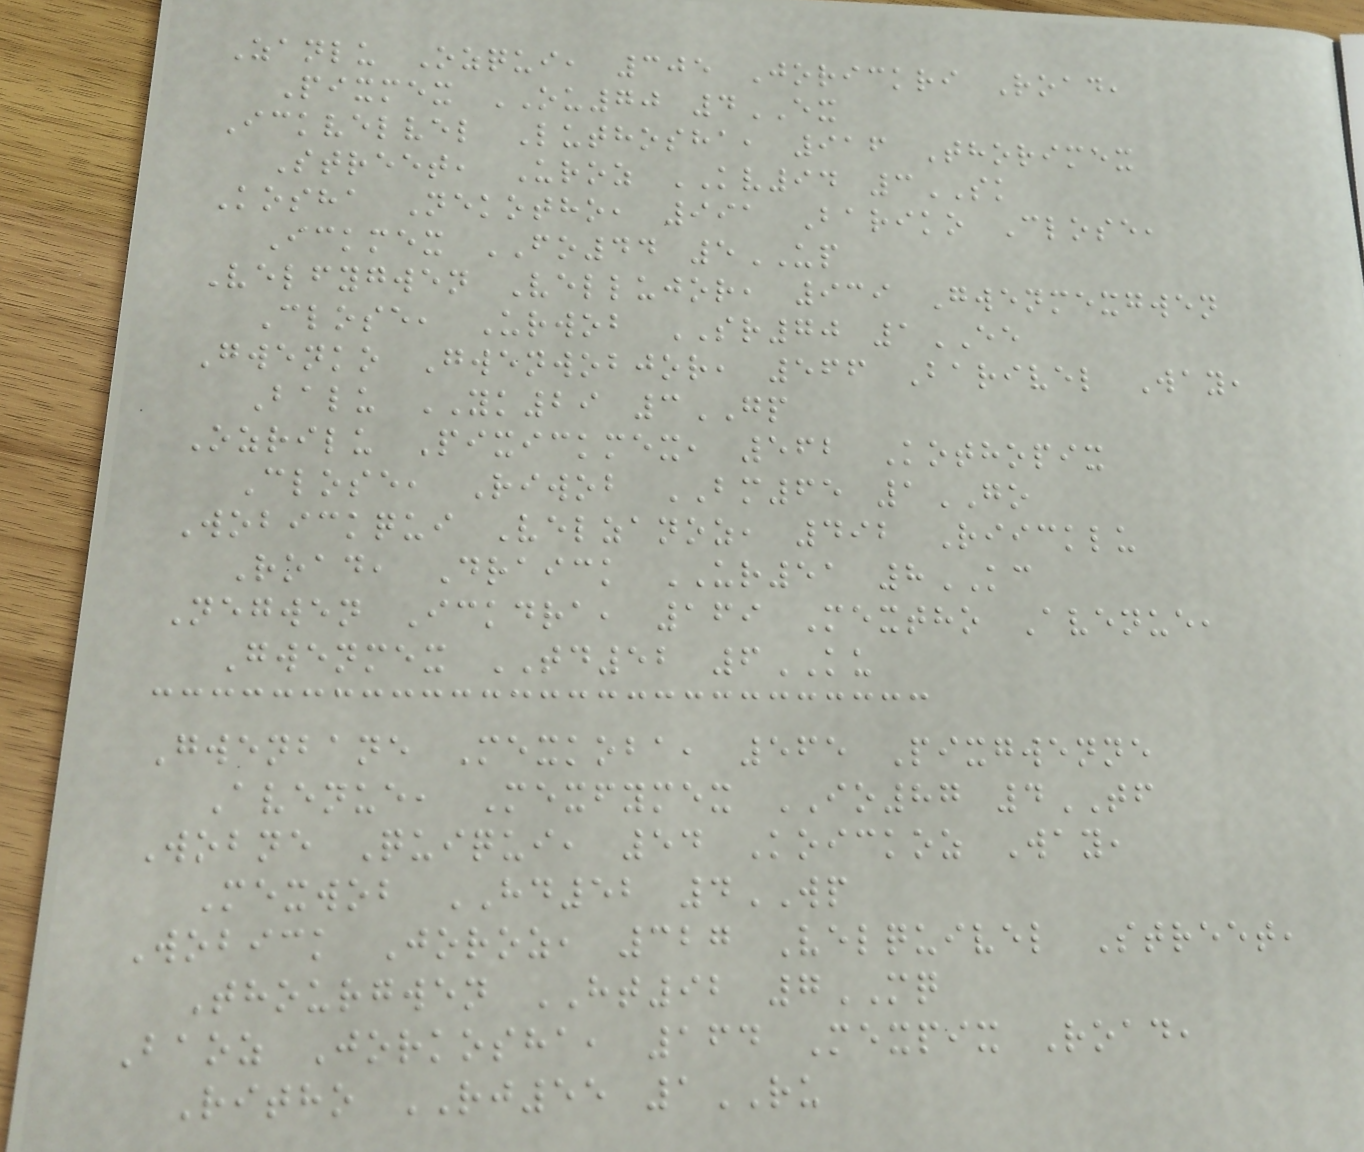Zanlu Ozqui, 305 Jorickri Road,
Pixmex OU70 4EX
Ickvelvel Luthosha, 916 Thorimex
Street, Uroz KV94 3SK
Kosha Nekotho, 991 Bariko Close,
Ickmex FO44 5UP
Velfygwen Vellujor, 939 Gwenmexgwen
Close, Urwob SR70 1EE
Gwenko Gwenwobjor, 566 Barivel Way,
Balu YK29 3GP
Ozrilu Pixickmex, 562 Kothopix
Close, Riwob BM65 1GO
Wobickqui Velzanoz, 492 Riicklu
Road, Draick UR51 8KC
Negwen Ickdra, 169 Mextho Avenue,
Gwenmex TD52 6KU
Gwenbane Mexkoba, 565 Pixgwenne
Avenue, Mexfymex IO87 4TF
Wobne Quiqui, 54 Koickoz Way,
Mexwob HD52 4WP
Wobick Joroz, 327 Velquivel Street,
Thourgwen HT92 7MQ
Baoz Jorkosha, 164 Mexpix Road,
Ritho RJ55 1RU
